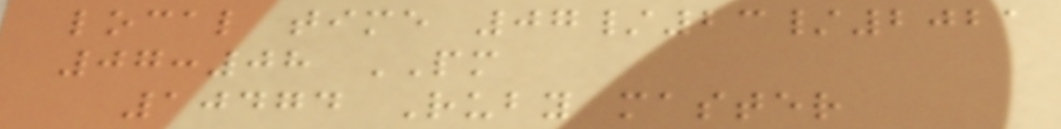local time 07/23/2021
07:08 PM
10474 Ruby master
